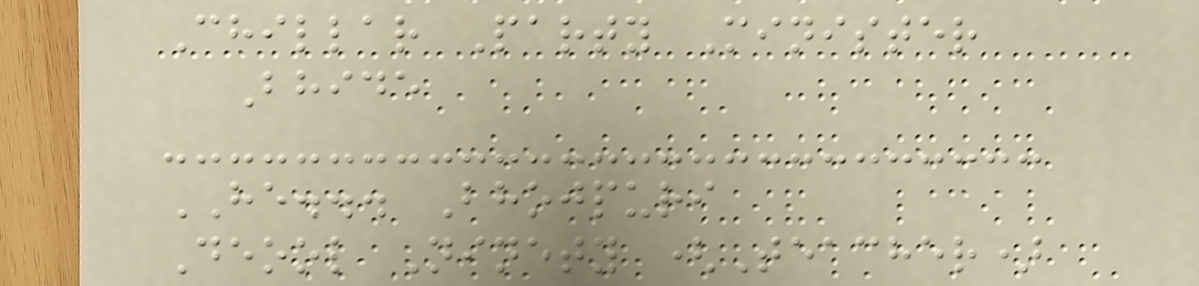Chillar Party Minister
Bhide
HE... Bhojpuri
Deool Ninety (Teacher)
